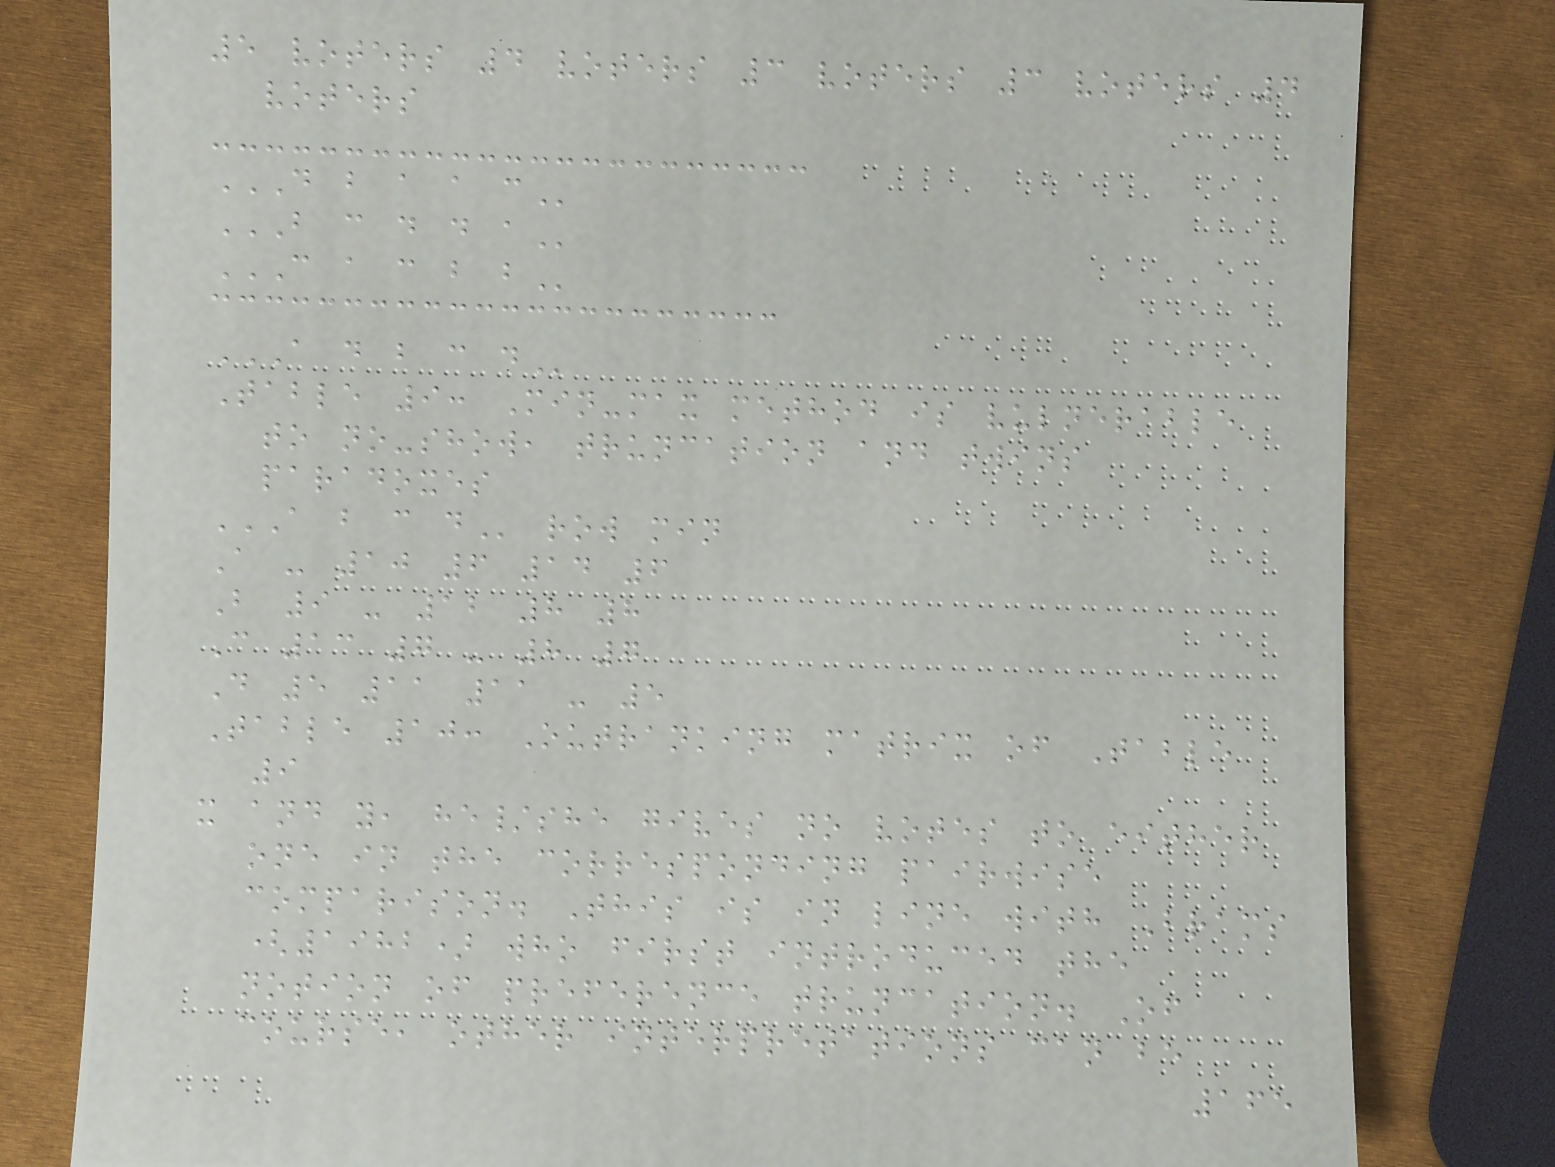5 voters 4 voters 3 voters 3 voters 4
voters
D B A A C
B C D D A
C A C B B
A D B C D
Table 9: Min-max method is vulnerable
to no-show, truncation and twins
paradoxes
A B C D row min
A - 10 6 14 6
B 9 - 12 8 8
C 13 7 - 8 7
D 5 11 11 - 5
Table 10: Outranking matrix of Table
9
x and y, he/she gives no votes to either
one in the corresponding pairwise
comparison. This is in line with Brams
(1982) who first introduced the
notion of preference truncation. Of
course, other interpretations can be
165
